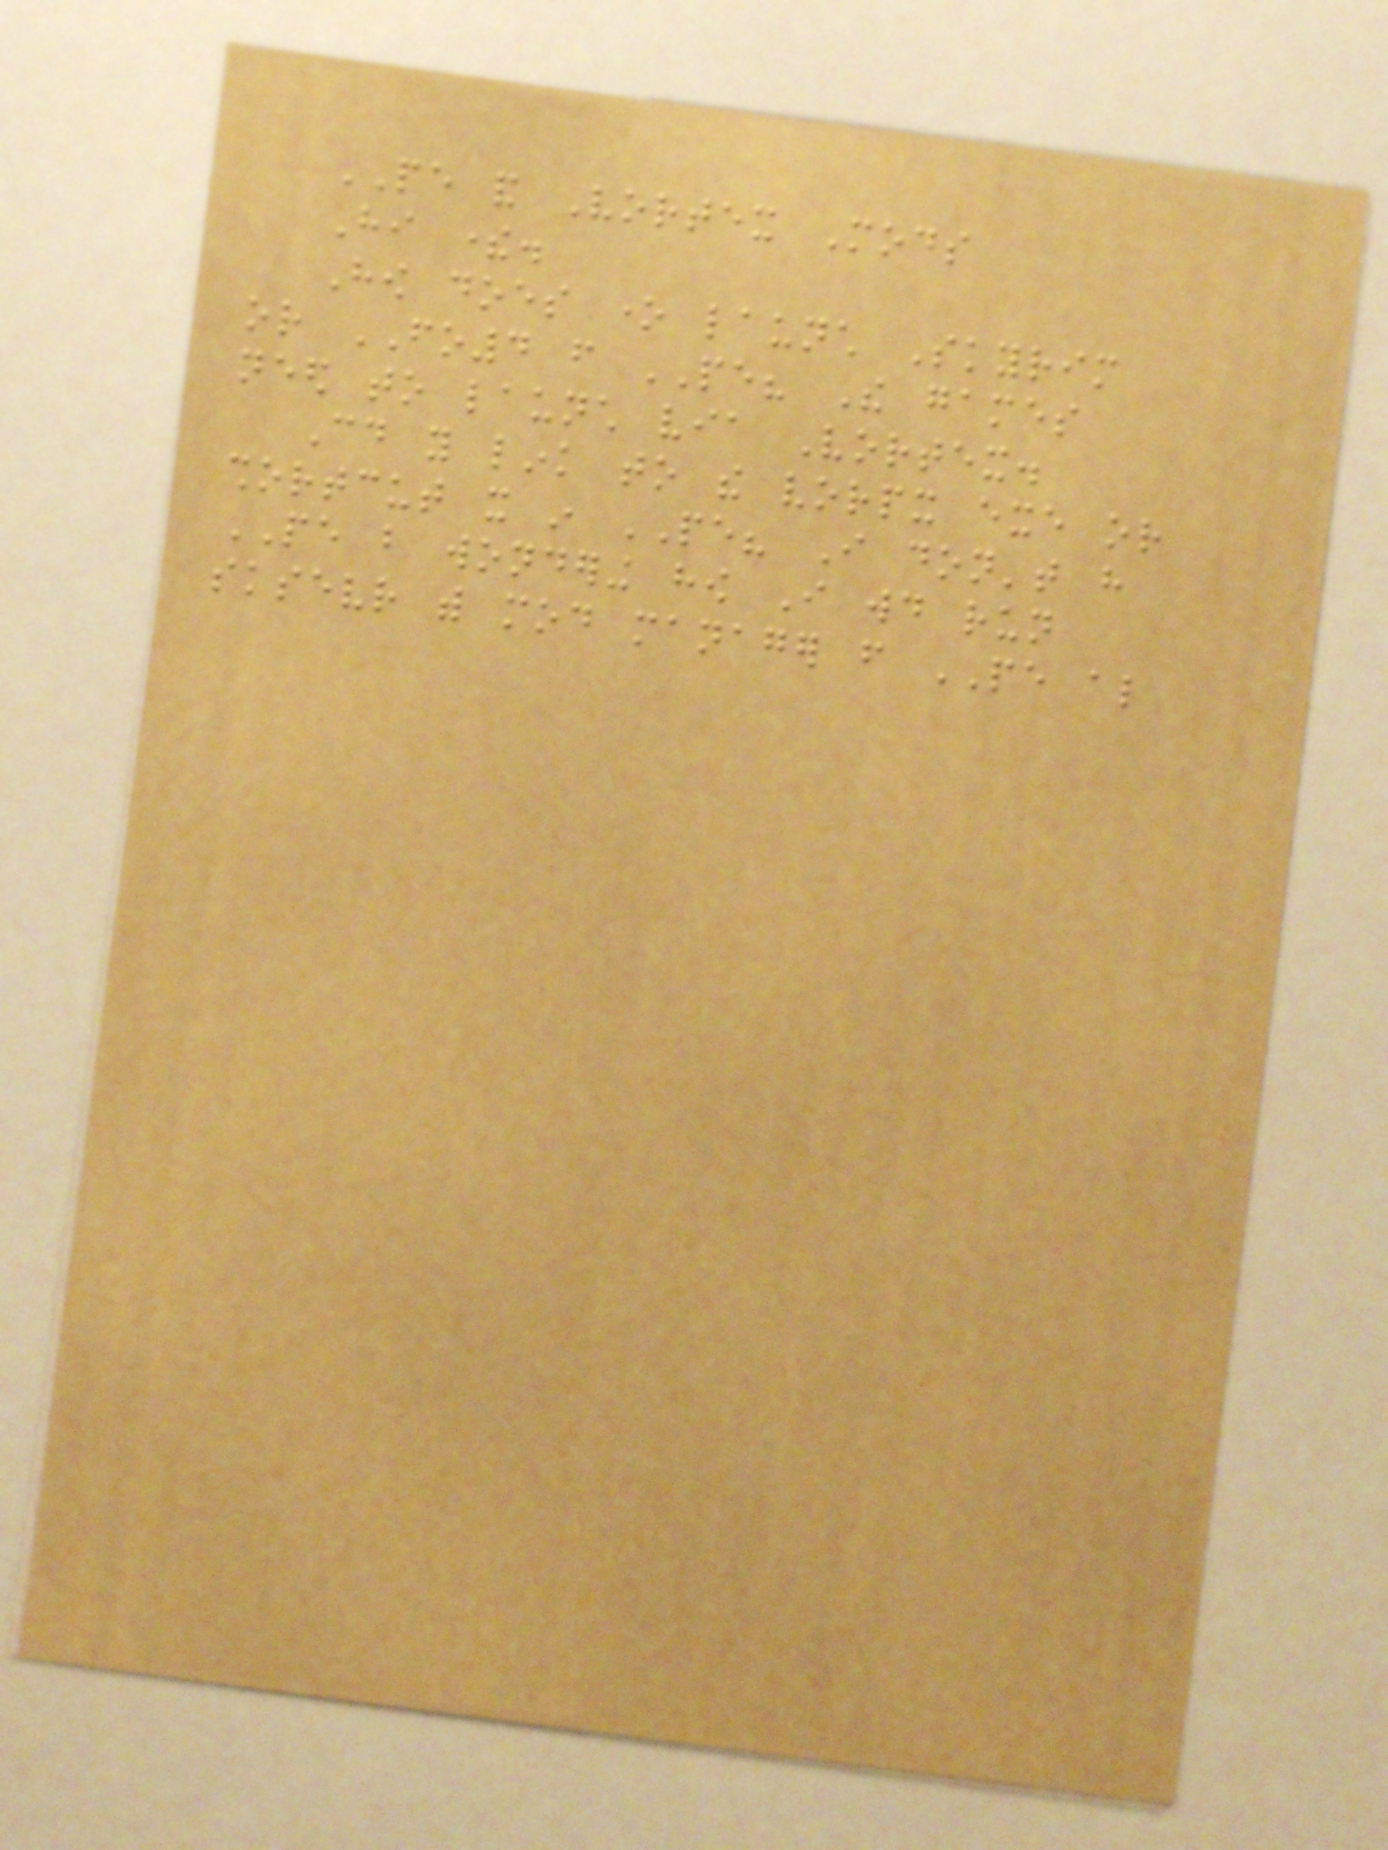PE and Vortex Mods
Hi there.
How does one launch Skyrim
or FO4 from PE? The games
need to launch via Vortex.
Could you link to the vorpx exe or
shortcut it in PE? I don't have
PE but wondering how I would run
sksevr with mod manager from PE also
